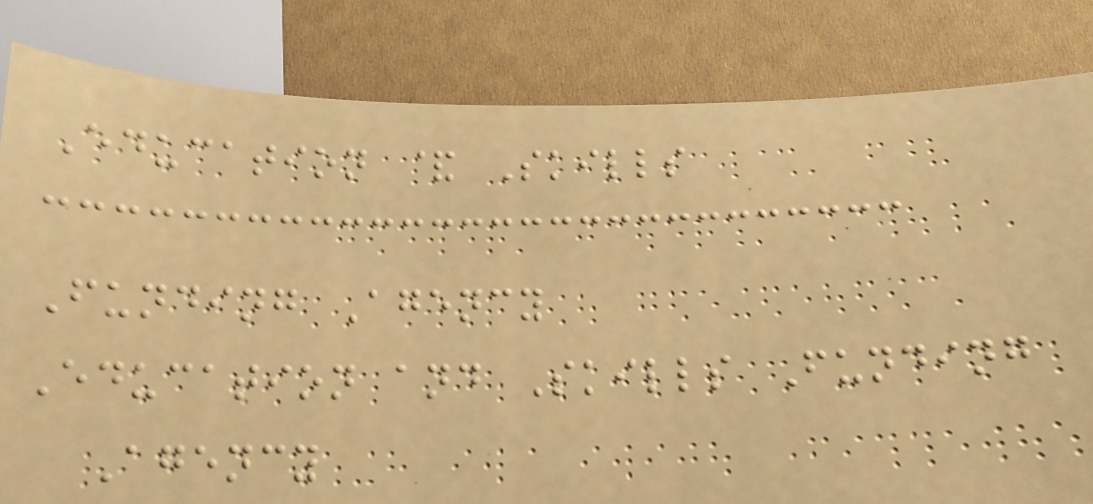Education & Skills
Funding Agency
Education and Skills Funding
Agency
